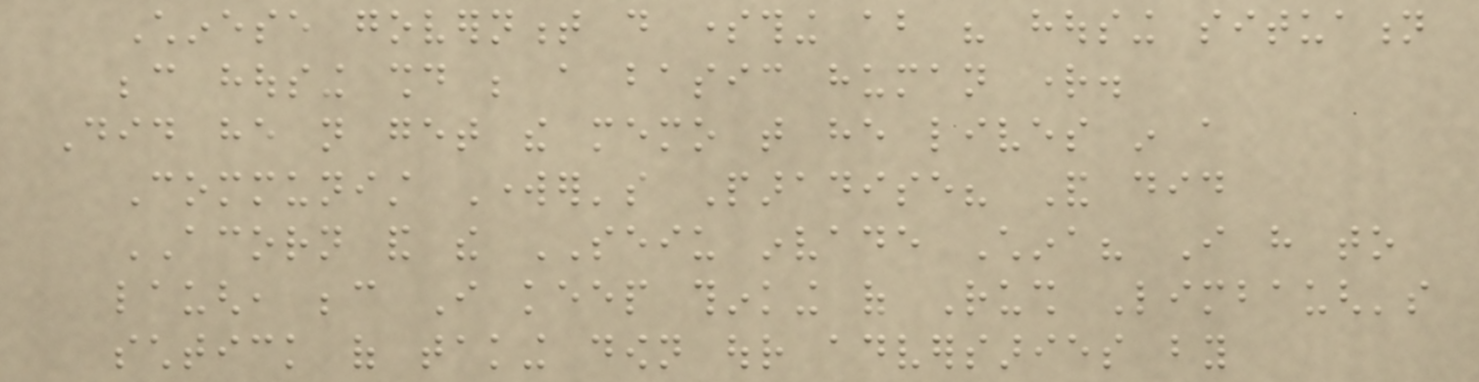Chinese government do something about his housing situation
because housing should be a basic human right.
Did he not get the memo that he lives in a
Communist Worker's Paradise? And did
ACORN and the SEIU invade China? I have to
laugh, because I keep thinking of Rush Limbaugh's
schtick of taking down our adversaries by
